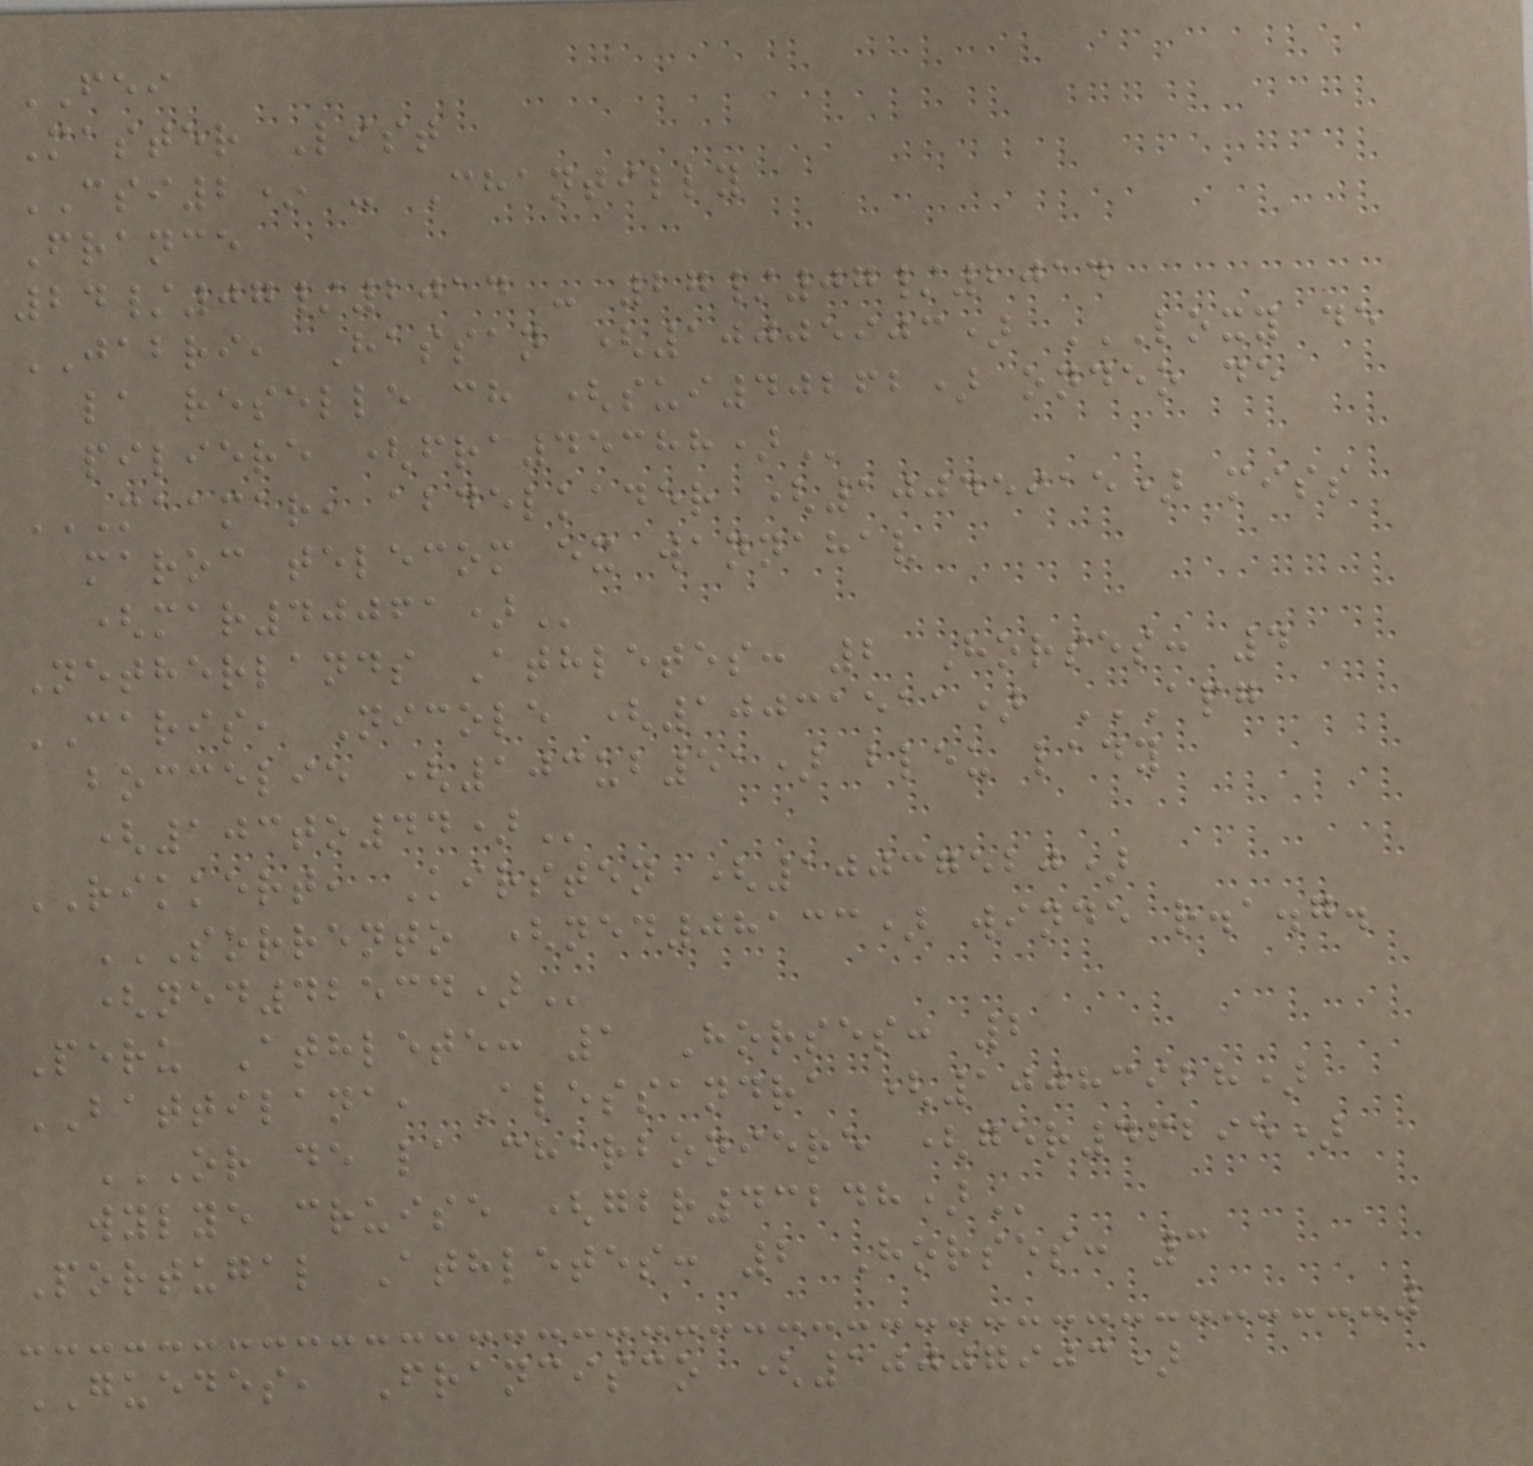FEI
Master List
CSI2* - Chantilly
France
24/07/2014 - 27/07/2014
JABRI, Hassan (10005903) LOXY DE
LA RESELLE CH (SUI40262) ONDEO DE
PILIERE (FRA45388)
MAAMAR, ABDELKADER (10045915) MISS
MAROC TELECOM EX WANNAHAV
(MAR40061)
Netherlands Athletes: 2 Horses: 4
CARIS, Nicole (10031511) APG
BOCCELIE (103UB51) BLEU LADY
(103TO44)
RIKKERT, Kirsten (10037520)
SORRENTO (NED08133) WINDE R.A.G.
(NED42534)
Peru Athlete: 1 Horses: 2
BATTILANA, Alessandra (10083928)
OR DE LA CHARBONIERE (GER46295)
WYLYE CRUISE (GBR43248)
Portugal Athletes: 2 Horses: 3
GUEDES, Francisco (10007903)
